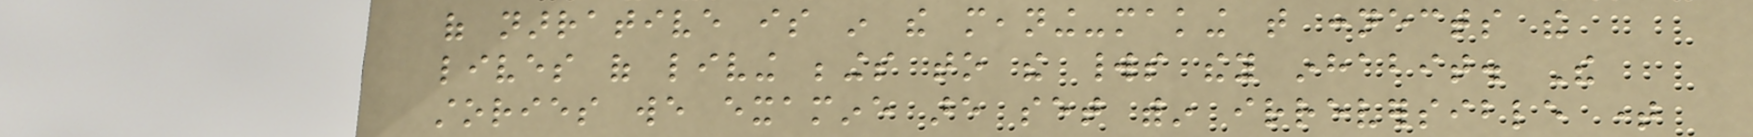of narrative is in the meaning-making that connects the
lives of living beings to the worlds they inhabit. The
stories we examine are set within irreversible time
